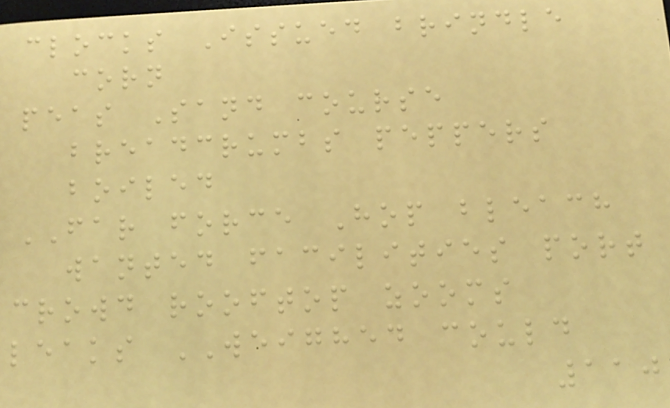clocks Issued brindle
corn
peas Sand course
breadcrumbs peppers
boiled
FAR force Hop bleach
wanted facilities port
crowd rooftop zooms
leaks WEIGHED could
110
